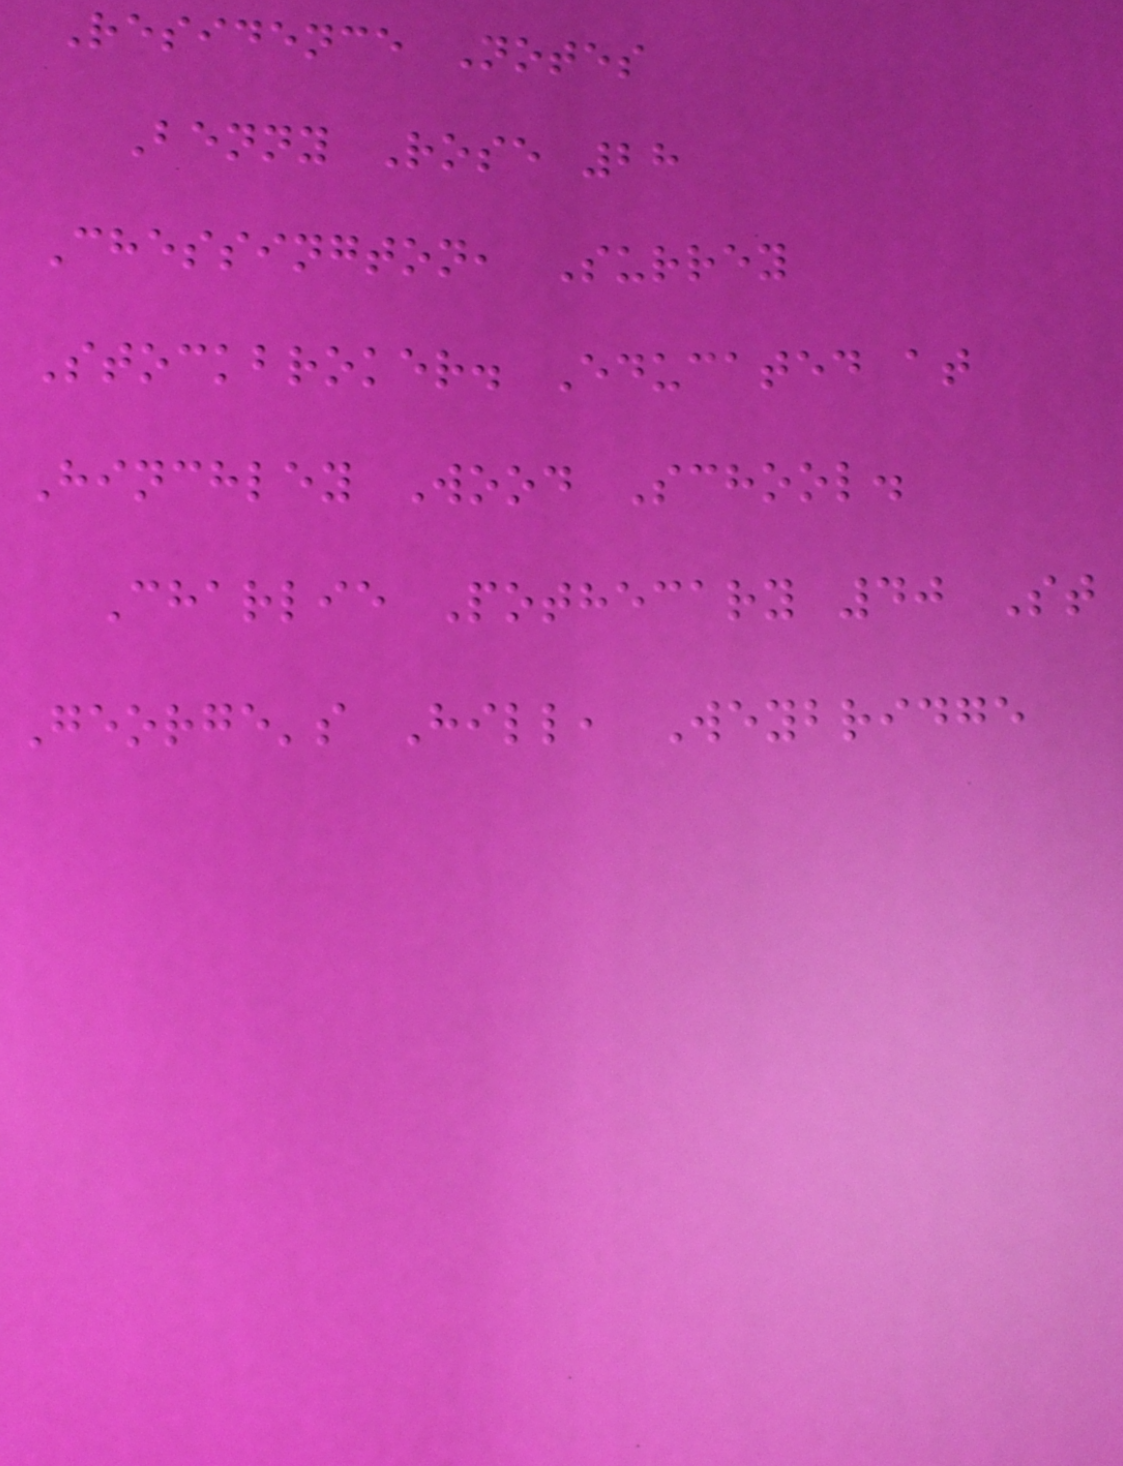Residence Notes
Benny Rose 28
Chessington, Surrey
Stockbroker. Educated at
Hinchley Wood School.
Charlie Pothecary 40 St
George's Hill, Weybridge
